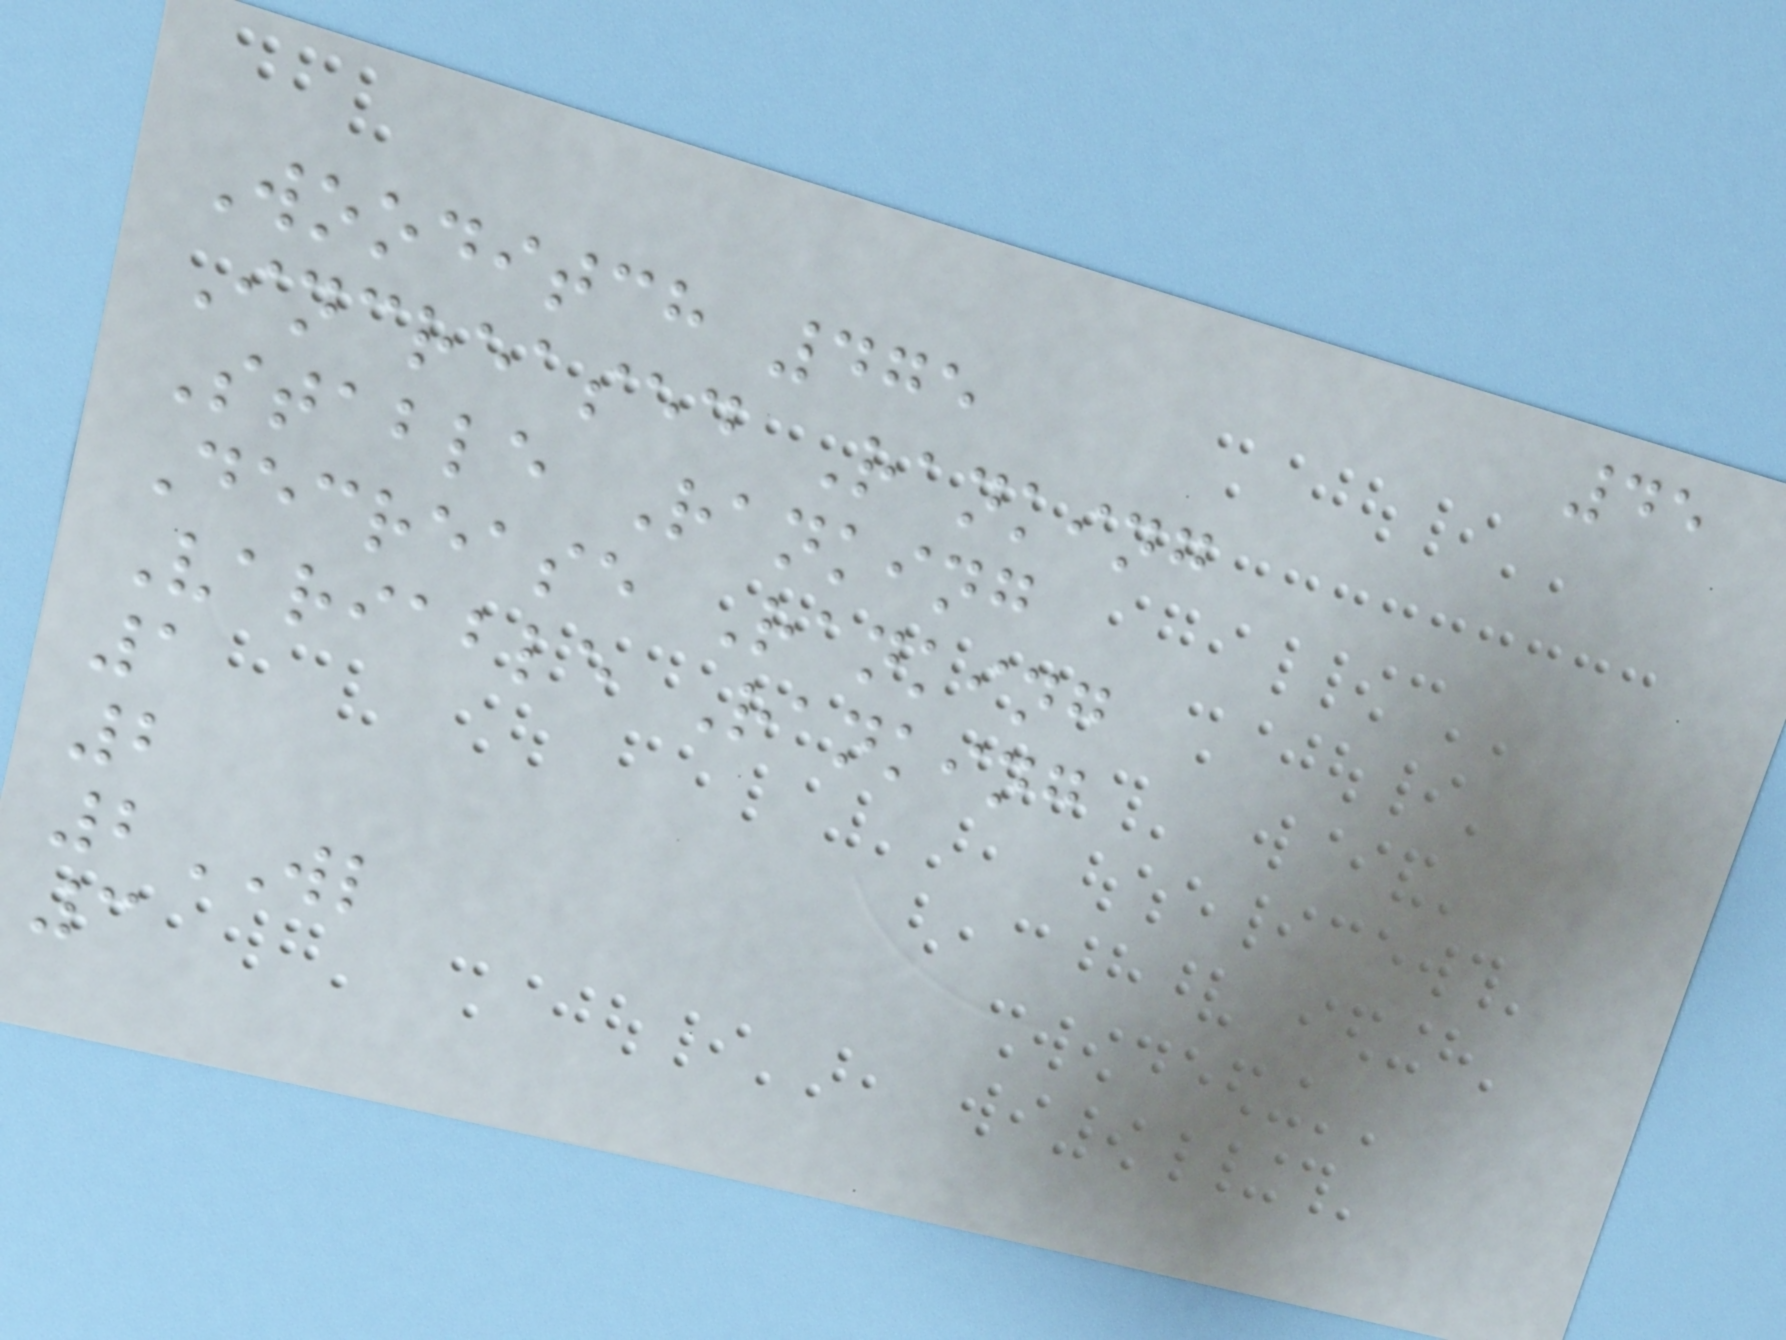45
Wooditch 475
Increased Ranking
Stable Ranking
Decrease Ranking
Variable Ranking
1
2
2WL
3
